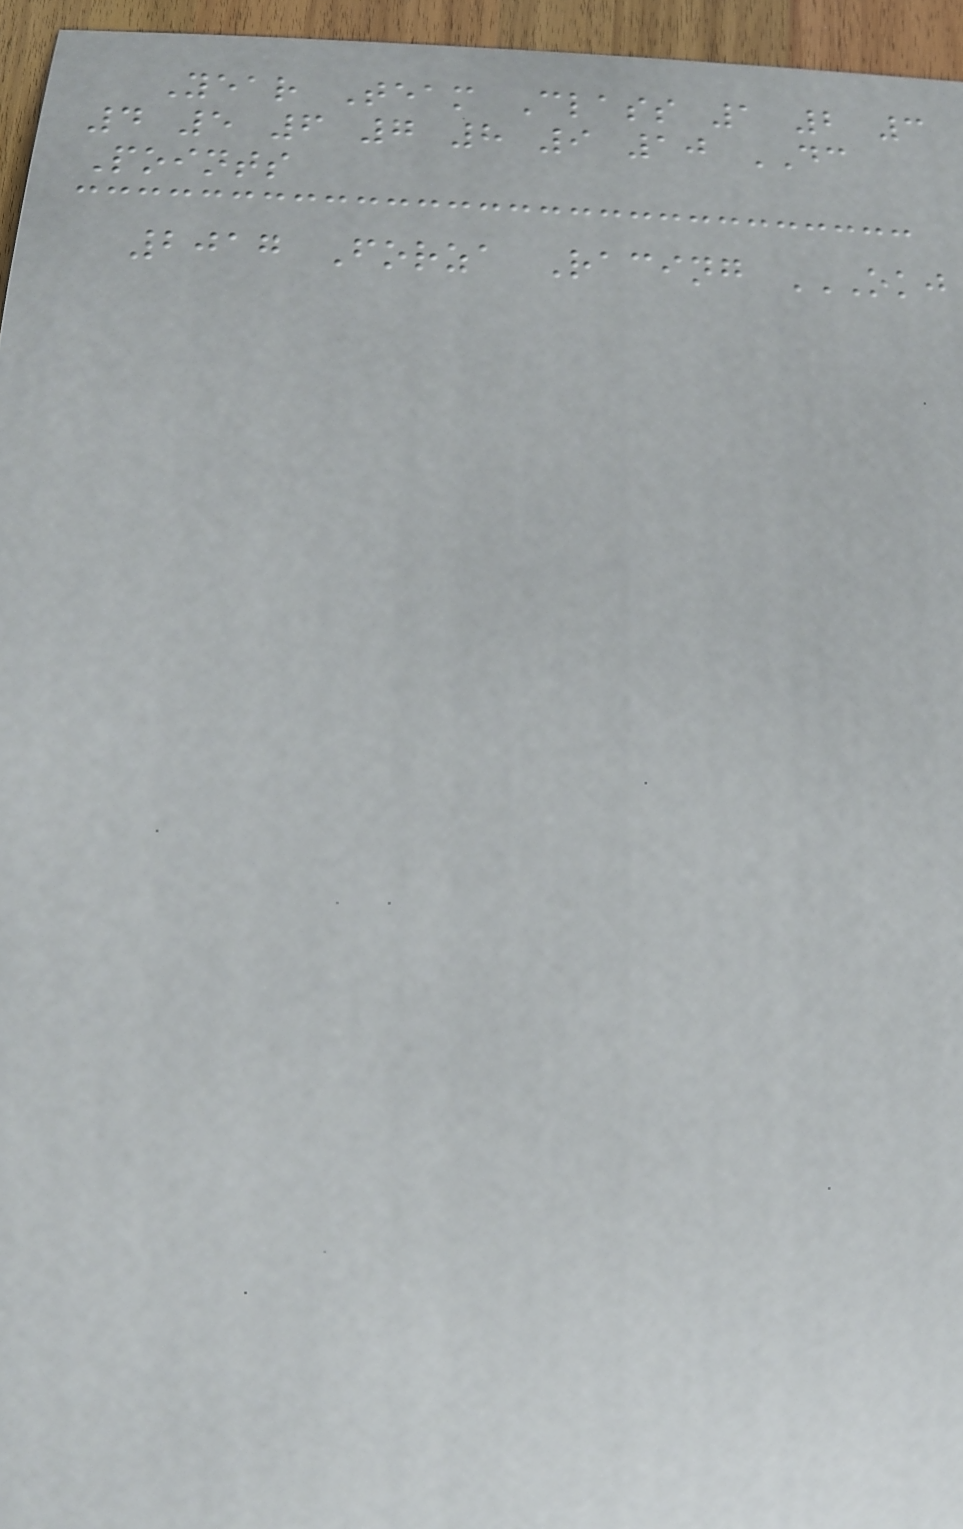Year Team Class 1 2 3
4 5 6 7 8 9 10 DC
Points
2017 Forza Racing OKJ
